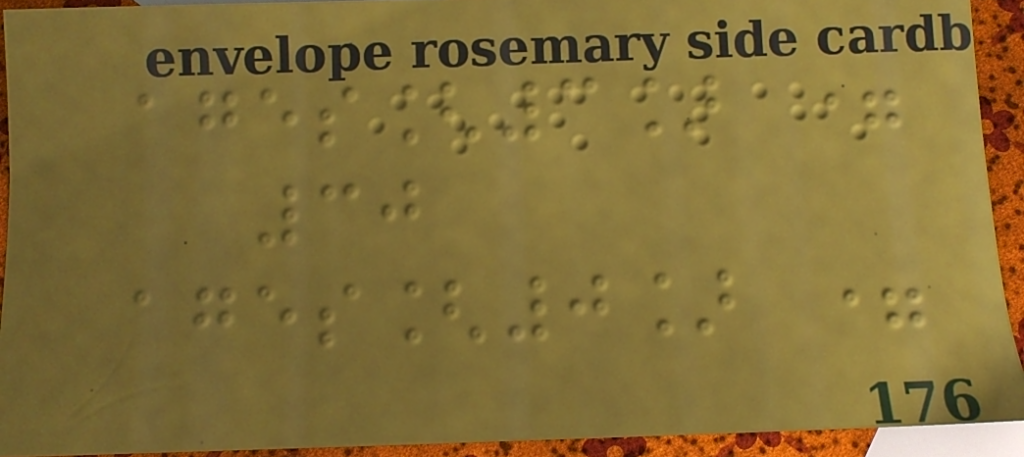ages[3] =
30
ages[0] =
